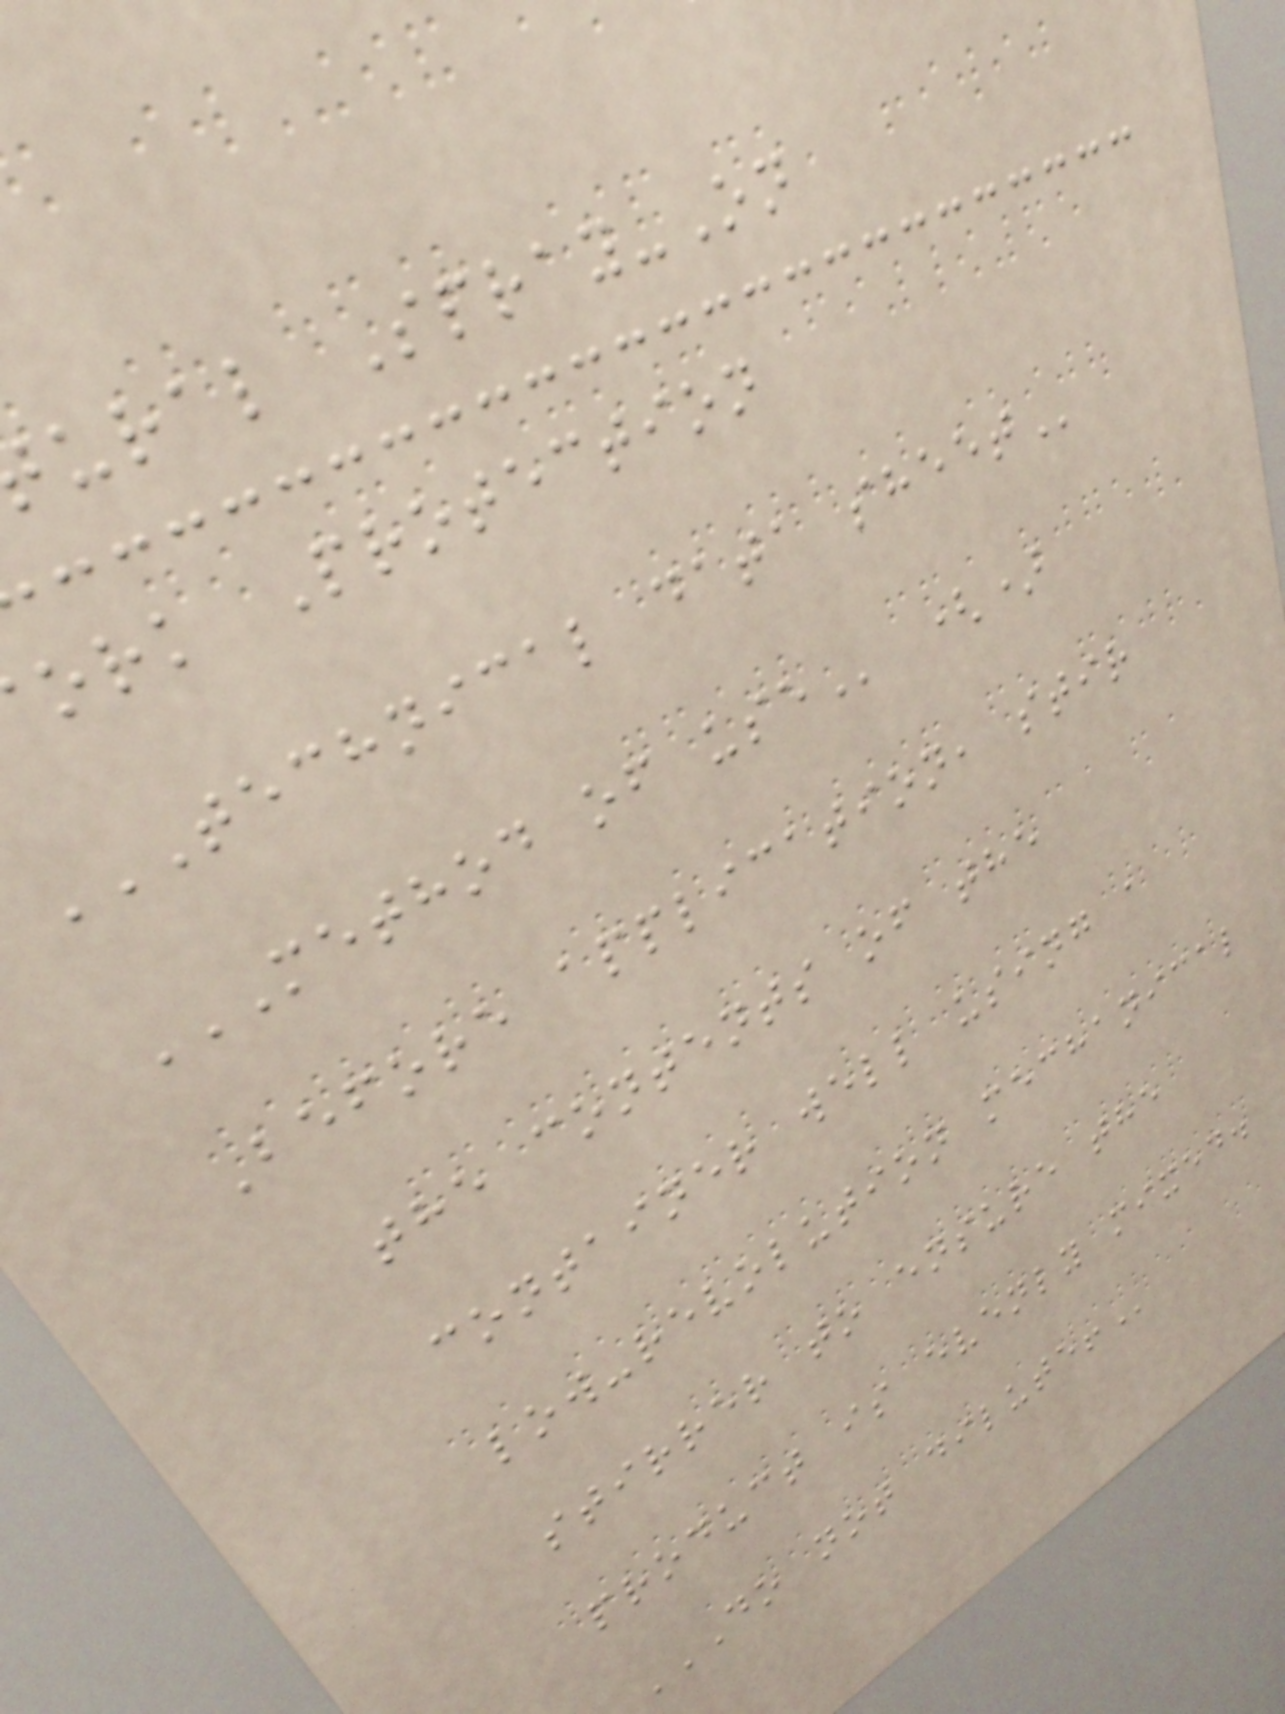ural Spray-On
ork Protection
TECHNICAL DATA SHEET
METHOD OF USE ()
Before application, stir
the contents of the
container well using a
low-revolution mechanical
stirrer to ensure the
product is evenly mixed.
DO NOT DILUTE!
